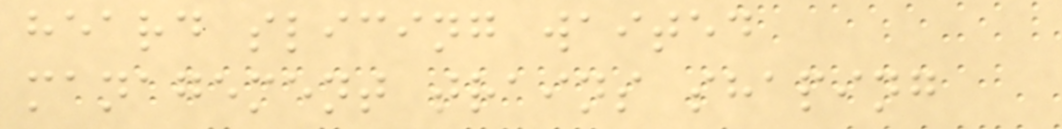heard slicing waited
management trains shaping
